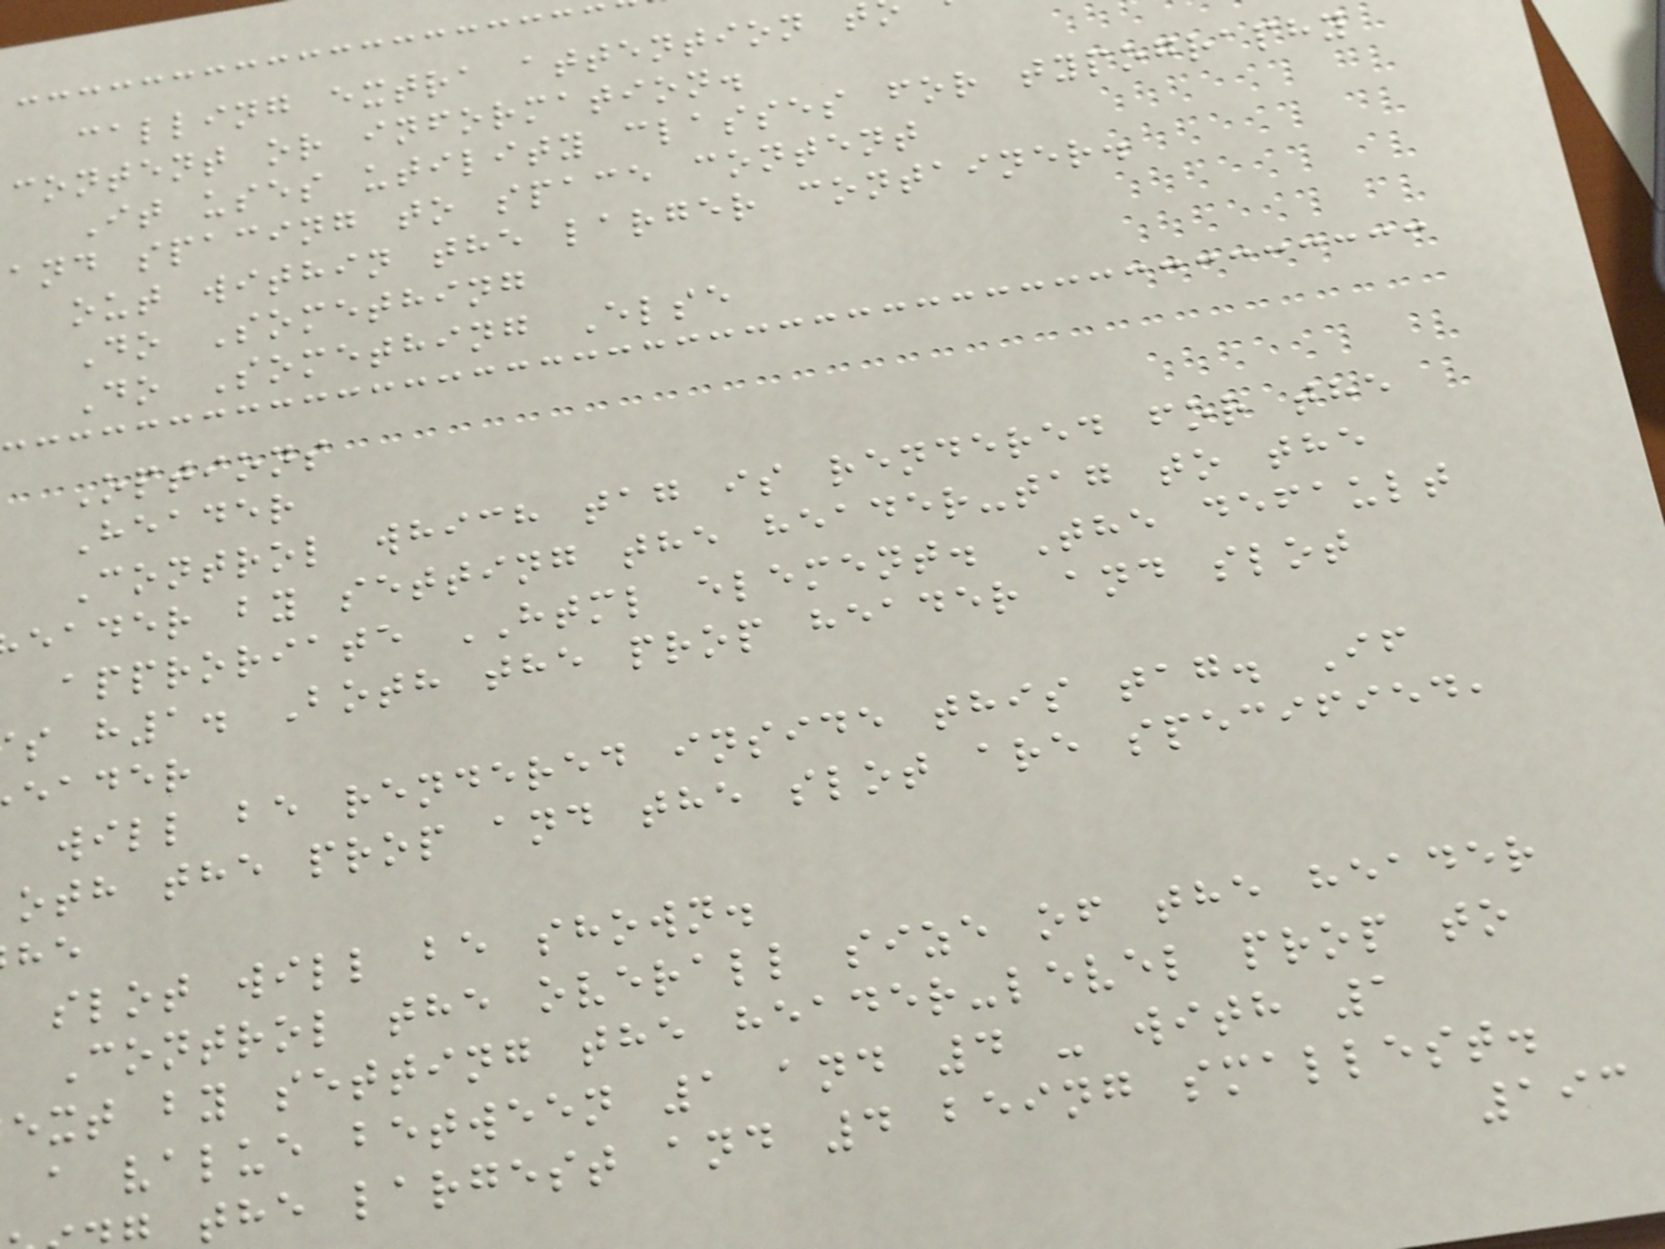calling extra attention t
content or information.
It uses utility classes for typography
and spacing to space content
out within the larger container.
Do Something
Do Something Else
Options
Header
Control which tag is rendered for the
eader by setting the header-tag to the
approriate HTML element. The default
s h1. Both the prop header and slot
eader
will be rendered inside this tag. If
oth the prop and the slot are specified,
slot will be shown.
Control the overall size of the header
ext by setting the header-level prop to
a value between 1 and 4 - with 1
the largest and 4 being smallest.
193
